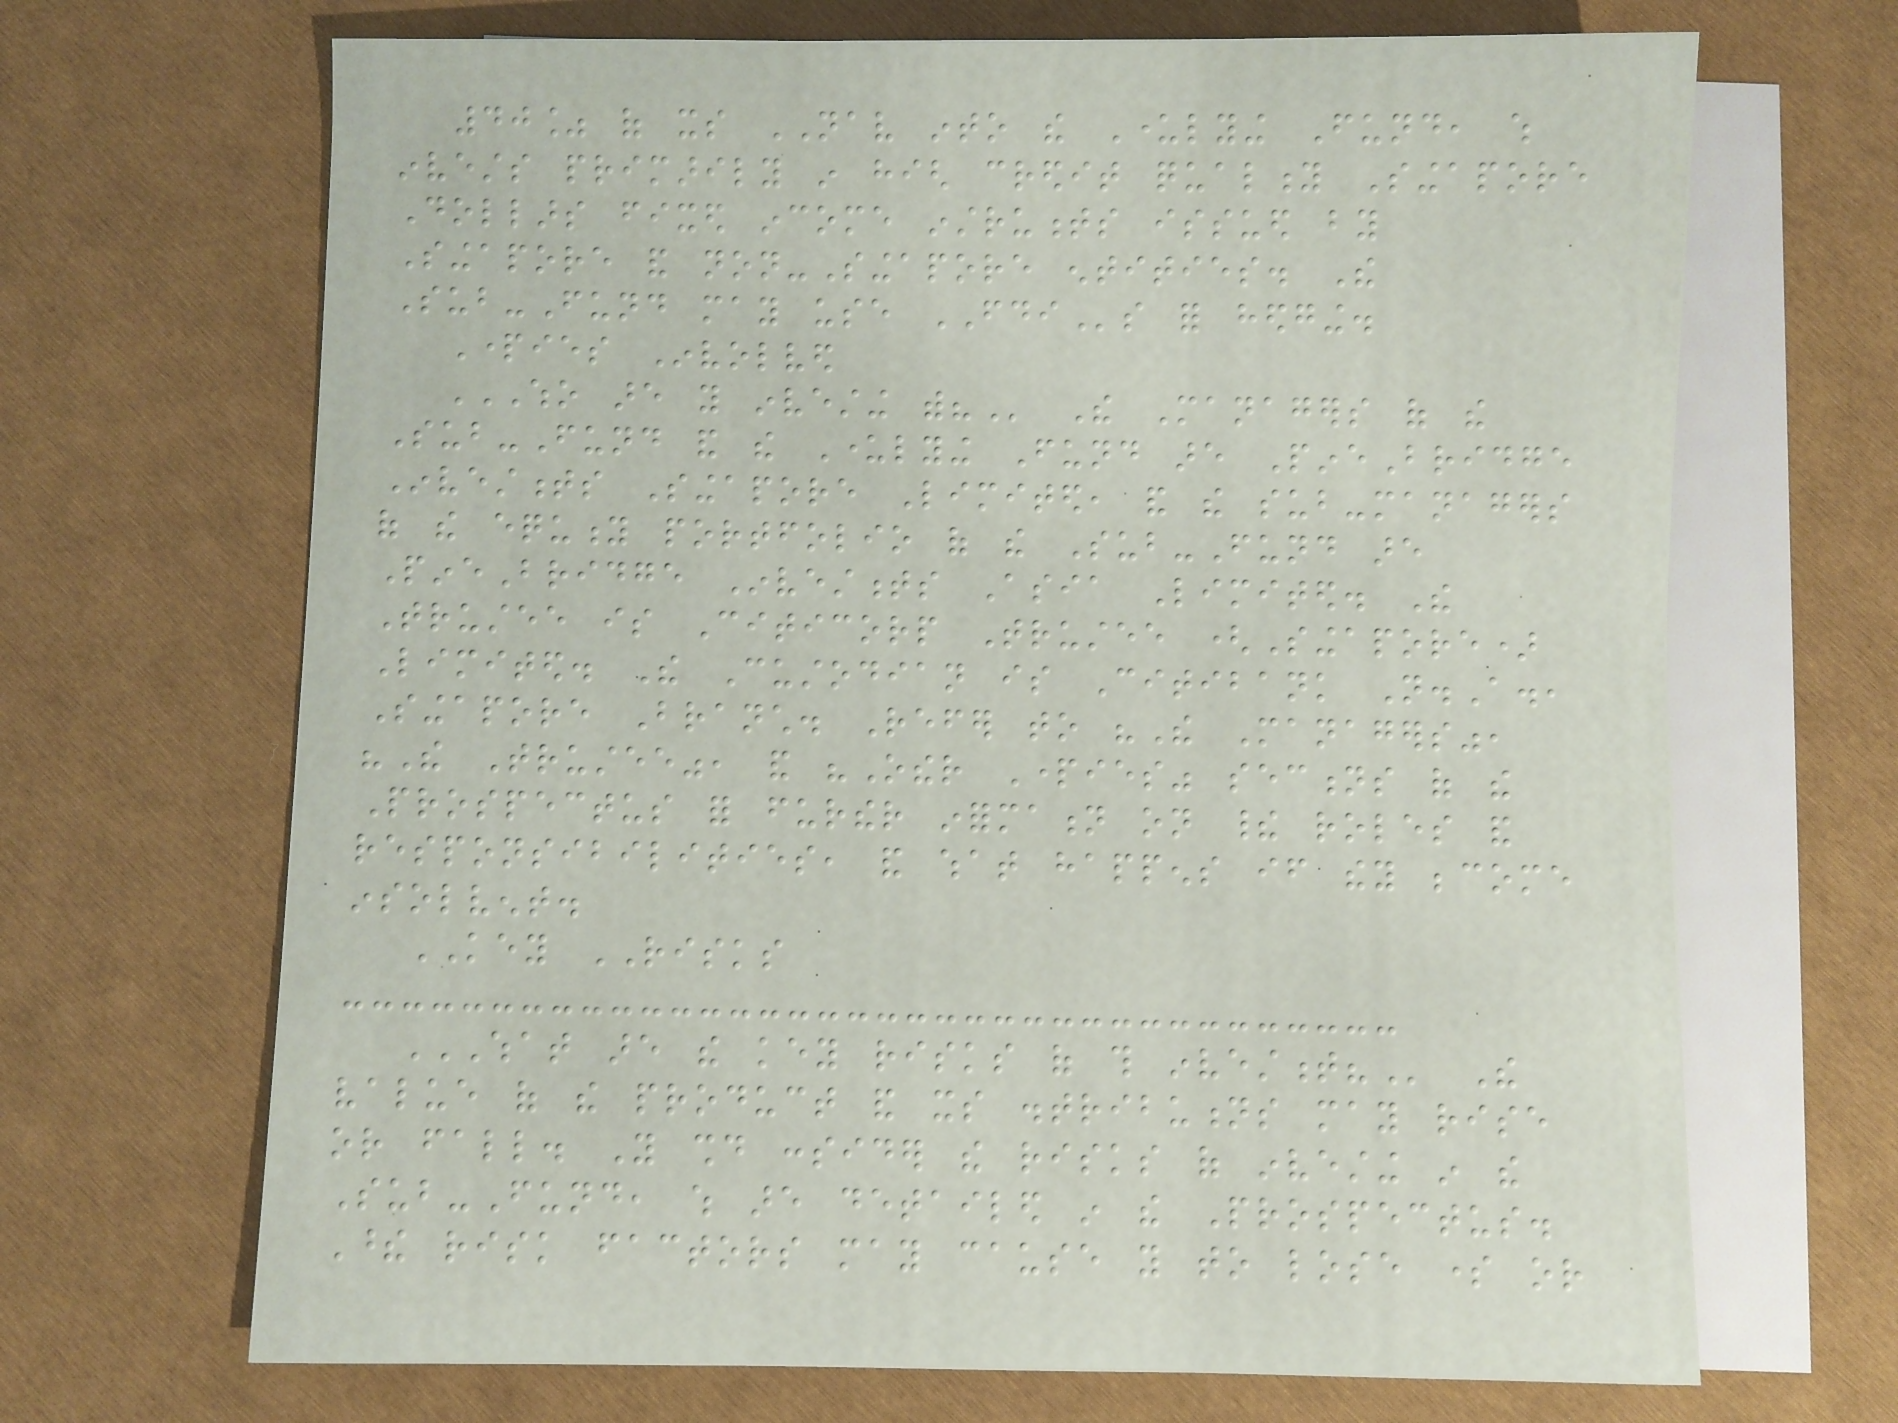40% of its NAV into the Underlying Fund, which
invests primarily in high credit quality Singapore
Dollars fixed income instruments issued by
Singapore and non-Singapore entities. The
Sub-Fund may use FDIs for hedging.
Parties Involved
WHO ARE YOU INVESTING WITH? The Managers of the
Sub-Fund and the Underlying Fund are PineBridge
Investments Singapore Limited, and the sub-managers
of the equity portfolio of the Sub-Fund are
PineBridge Investments Asia Limited. The
Trustee is Citicorp Trustee (Singapore)
Limited. The Custodian is Citibank N.A.,
Singapore Branch. Refer to "The Managers",
"The Trustee", and "Other Parties" sections of the
Prospectus for further information on their roles and
responsibilities, and what happens if they become
insolvent.
KEY RISKS
WHAT ARE THE KEY RISKS OF THIS INVESTMENT? The
value of the product and its distributions may rise
or fall. You should consider the risks of investing in the
Sub-Fund, which are detailed in the Prospectus.
These risk factors may cause you to lose some or
